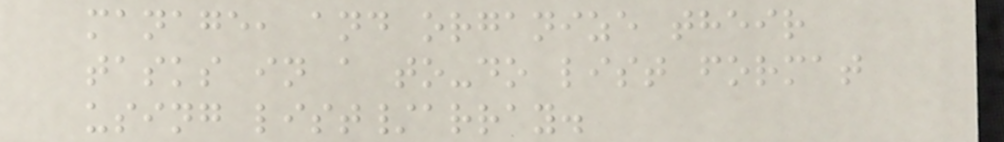manage, and organize their
tasks in a to-do list format
using list/array.
